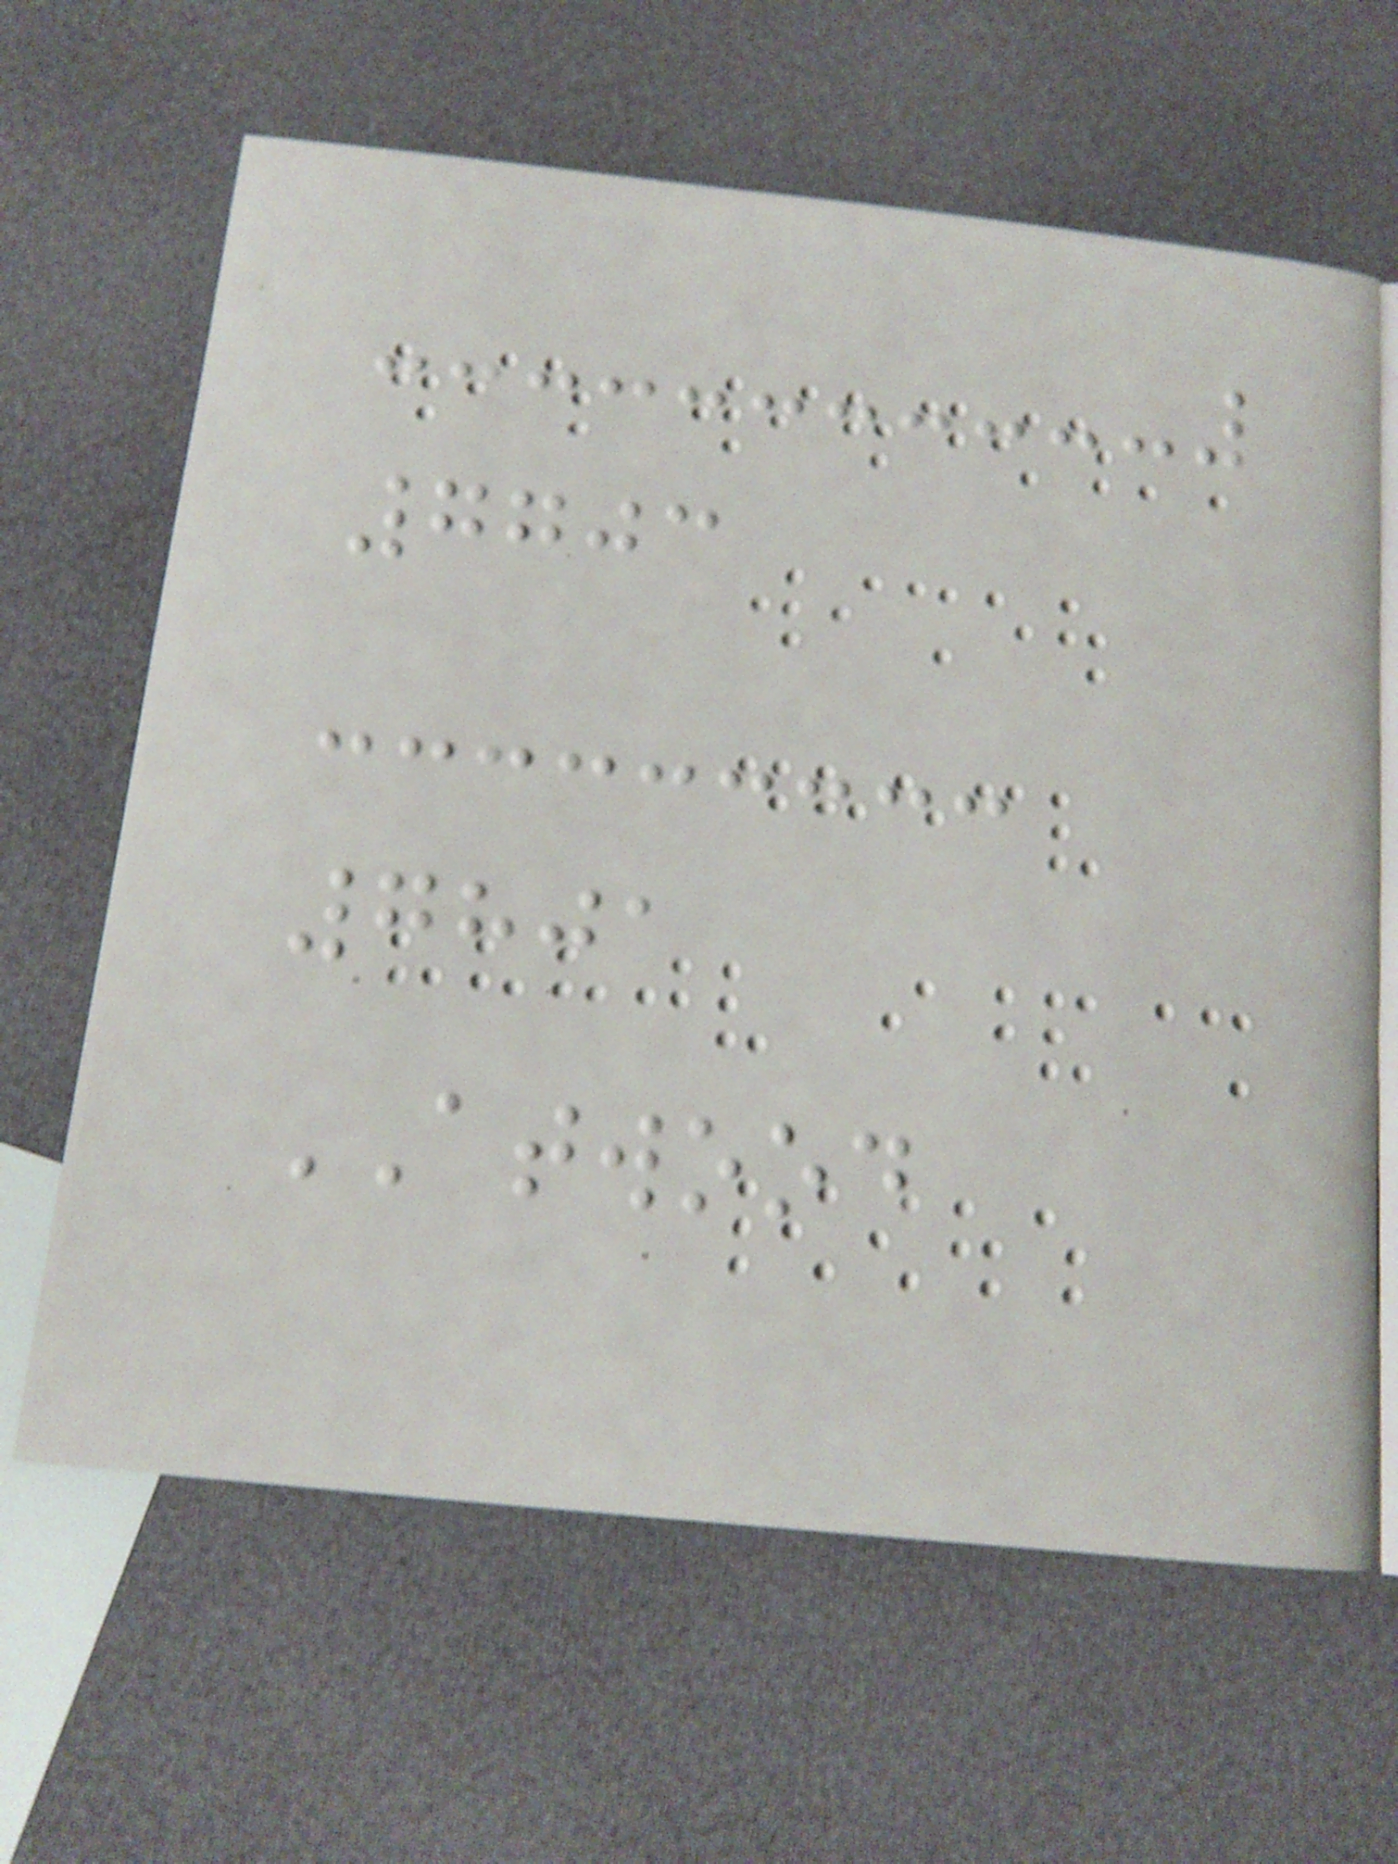7703
7801
ATWOOD
